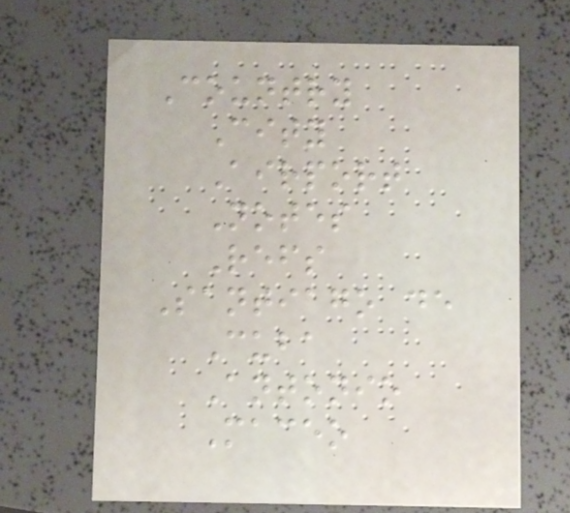Country
City
Airport
Notes
Refs
Santiago de
Cuba
Antonio
Maceo
